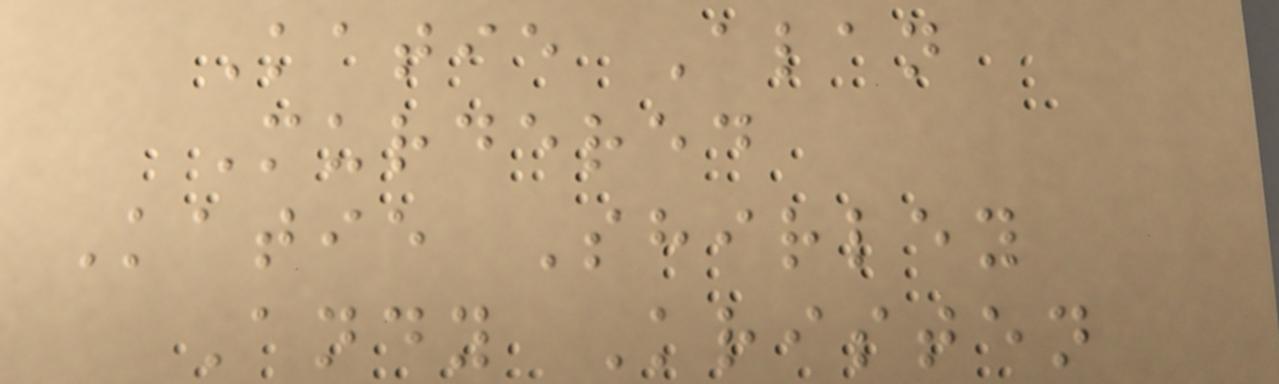Katie Alan
Murdered
Katie Shirley
Andy Kristen
